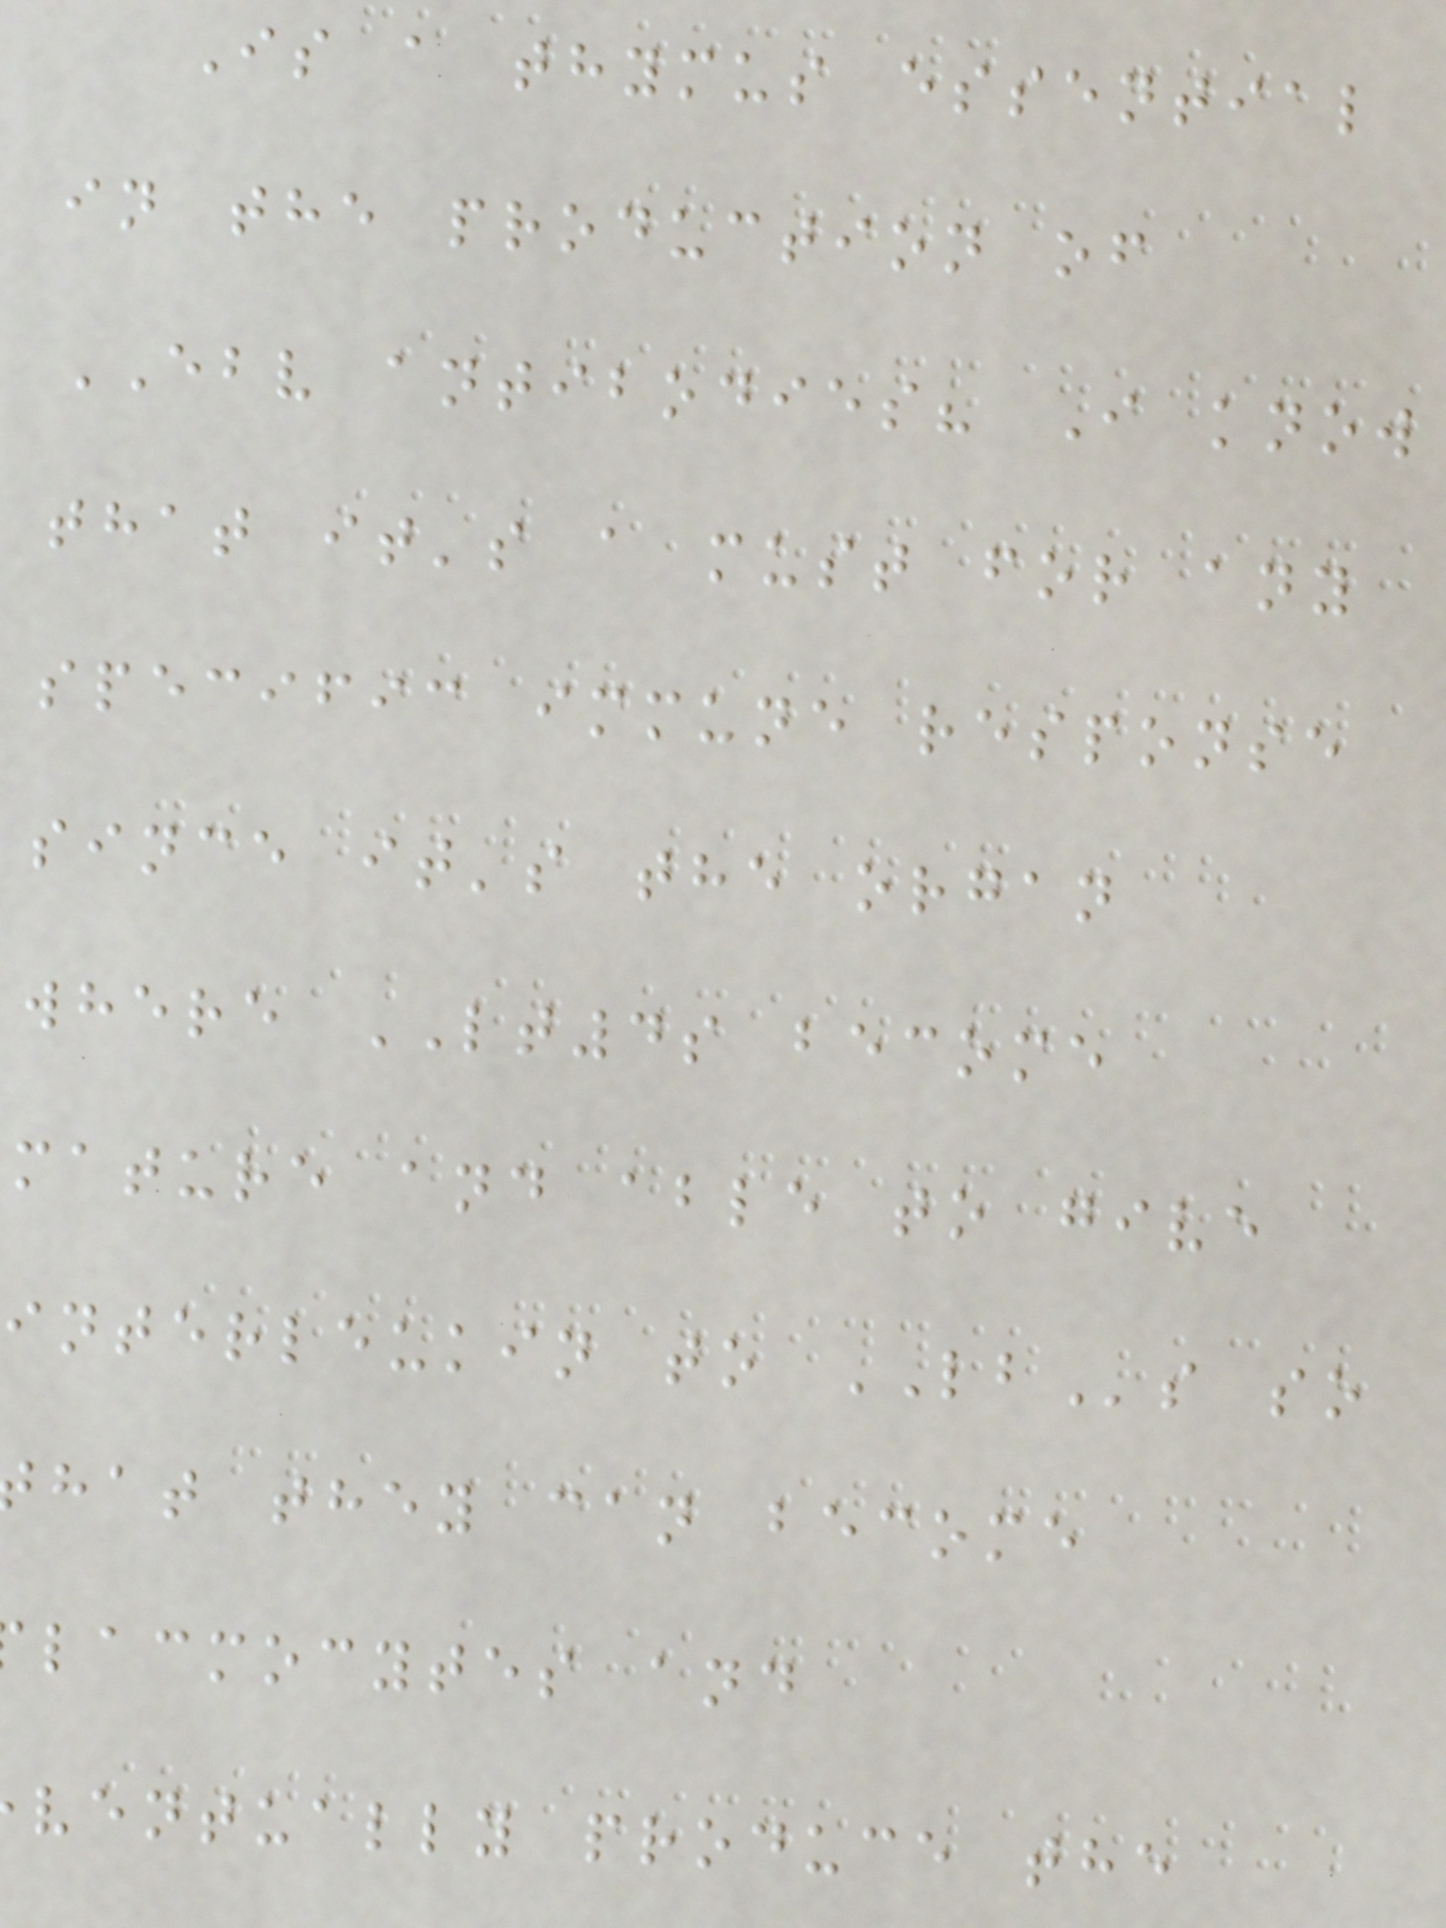Is a thymus essential
in the production of
EBV antibodies? I know
that it's a must for any
specific immune response
since it's the organ
where LT4s become
mature and able to give
interleukin to LBs so
hat they can become
lacmocytes and
ventually produce the
